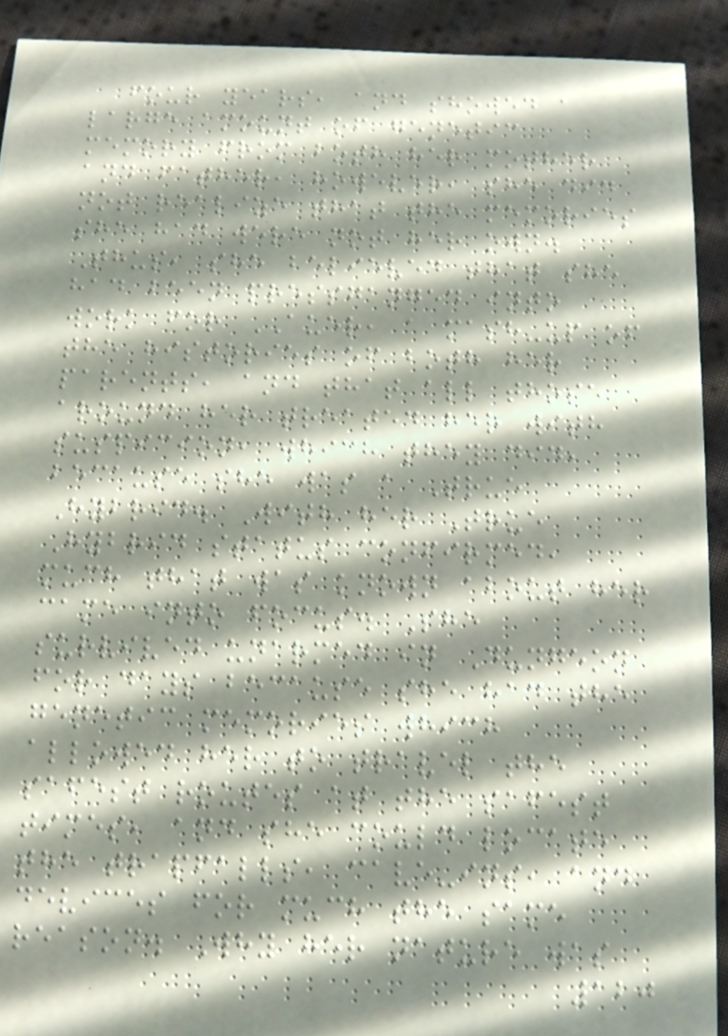four years, and showed a
large amount of genetic
memory from both her mother
and father, however, she did
not realize that the memories
she had were not her own.
Thus, she believed that she
had been pressganged into
work for AUER, a mash-up of
the histories of both her
parents, and that all those
around her treated her with
suspicion, which they did,
because she was a True
Hybrid. With her True
Hybrid status confirmed,
much that was known about her
came into focus. She
survived unarmed in Dungeon
for days because she had the
genetic memories which
allowed her to travel the
safest routes at the safest
times, and she could locate
the trapfalls, cave-ins, and
devices for much the same
reason. Why her nature was
120
